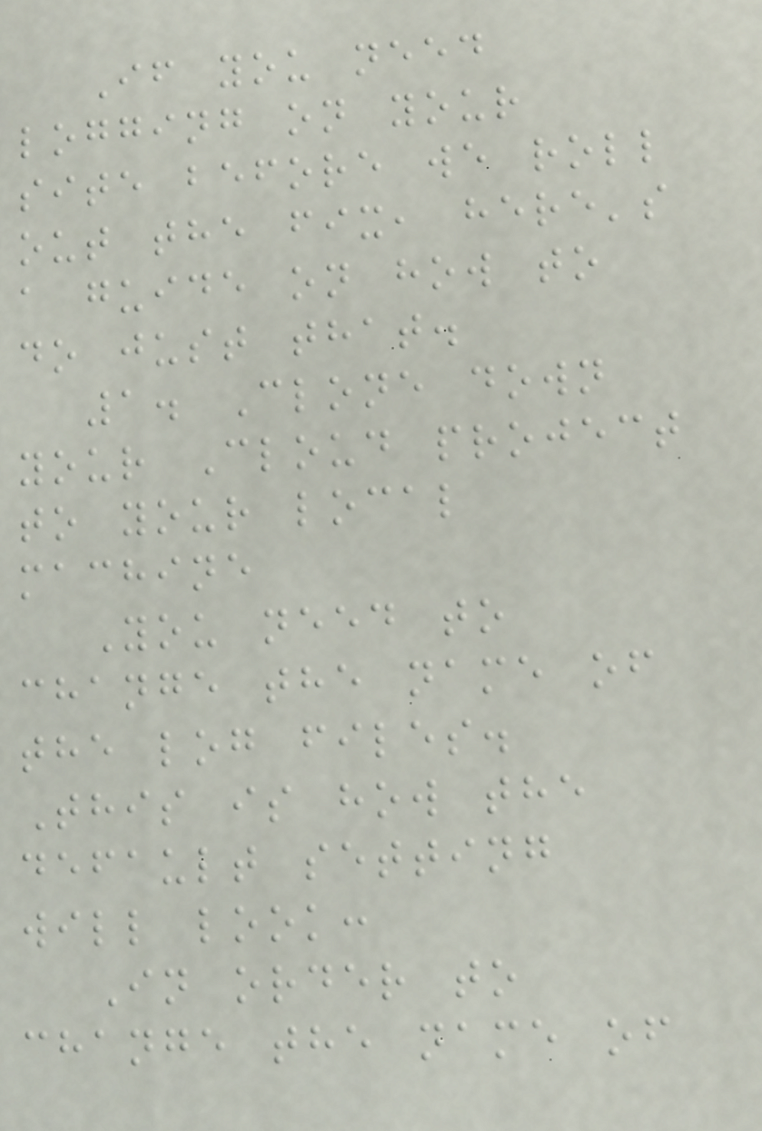If you need
logging on your
site before we roll
out the fix, here's
a guide on how to
do just that.
1. Clone down
your Cloud project
to your local
machine
You need to
change the name of
the log files.
This is how the
default setting
will look:
In order to
change the name of
